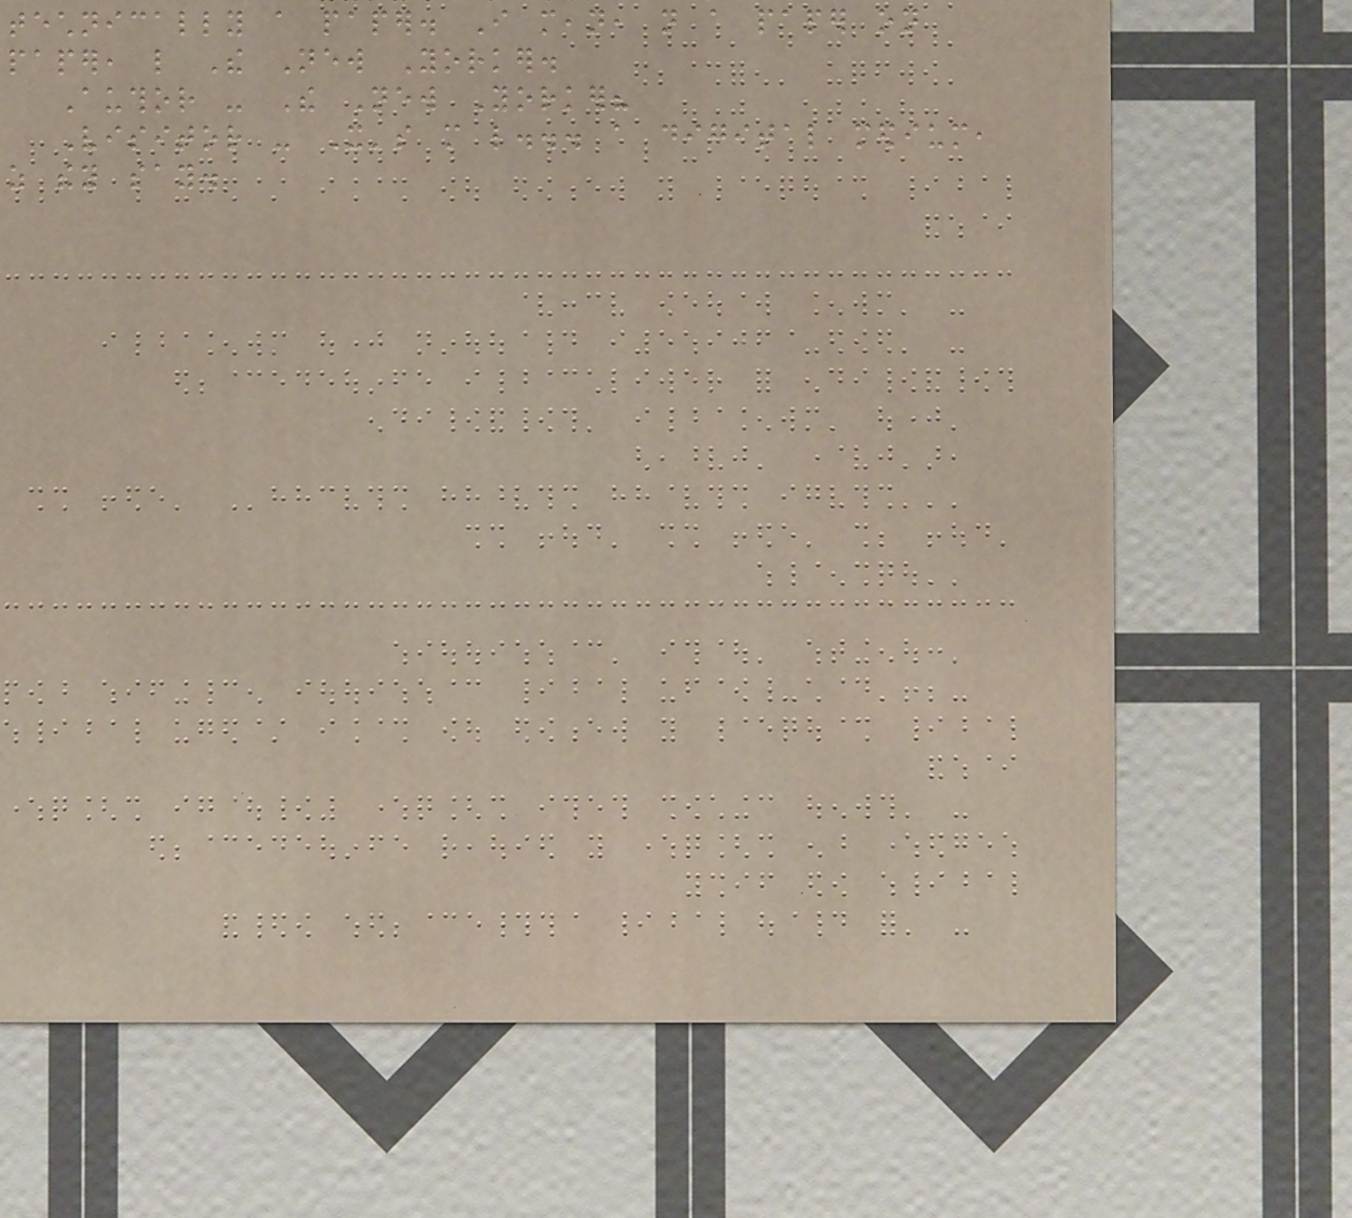technically a paper. I mean, not a paper on
paper, like The New Yorker.
Author - The New Yorker?
Visitor - It's more like... a digital medium,
as they say.
